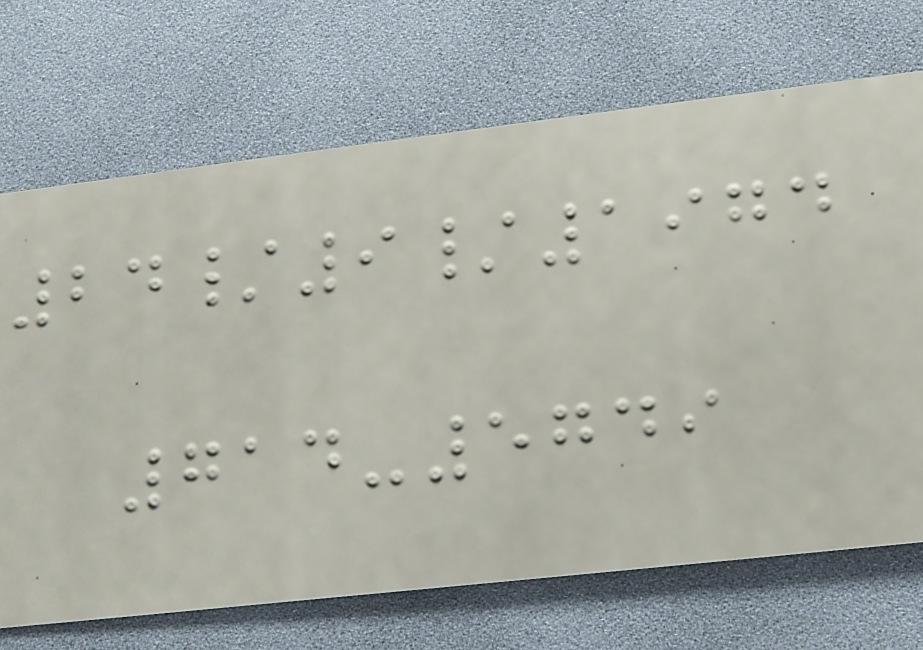24/9/1974
714-5749
